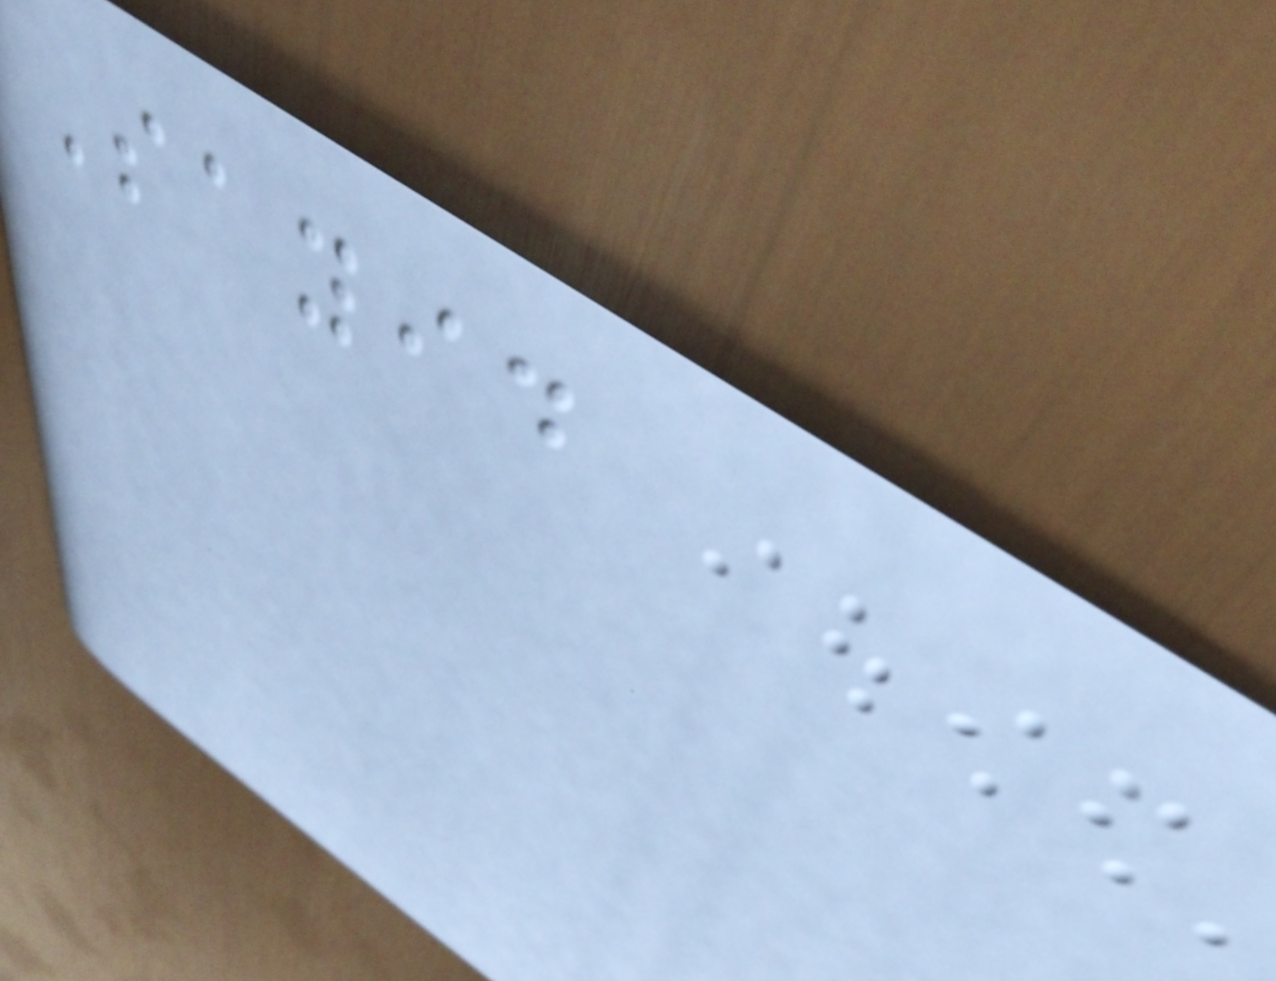Sayid
